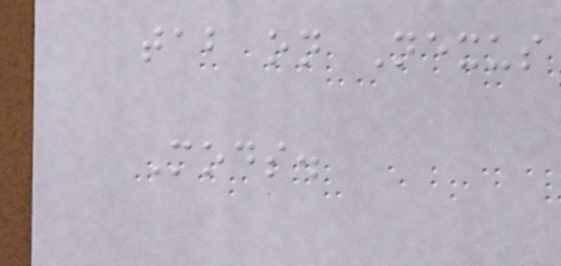tab on Nexus
Mods.
